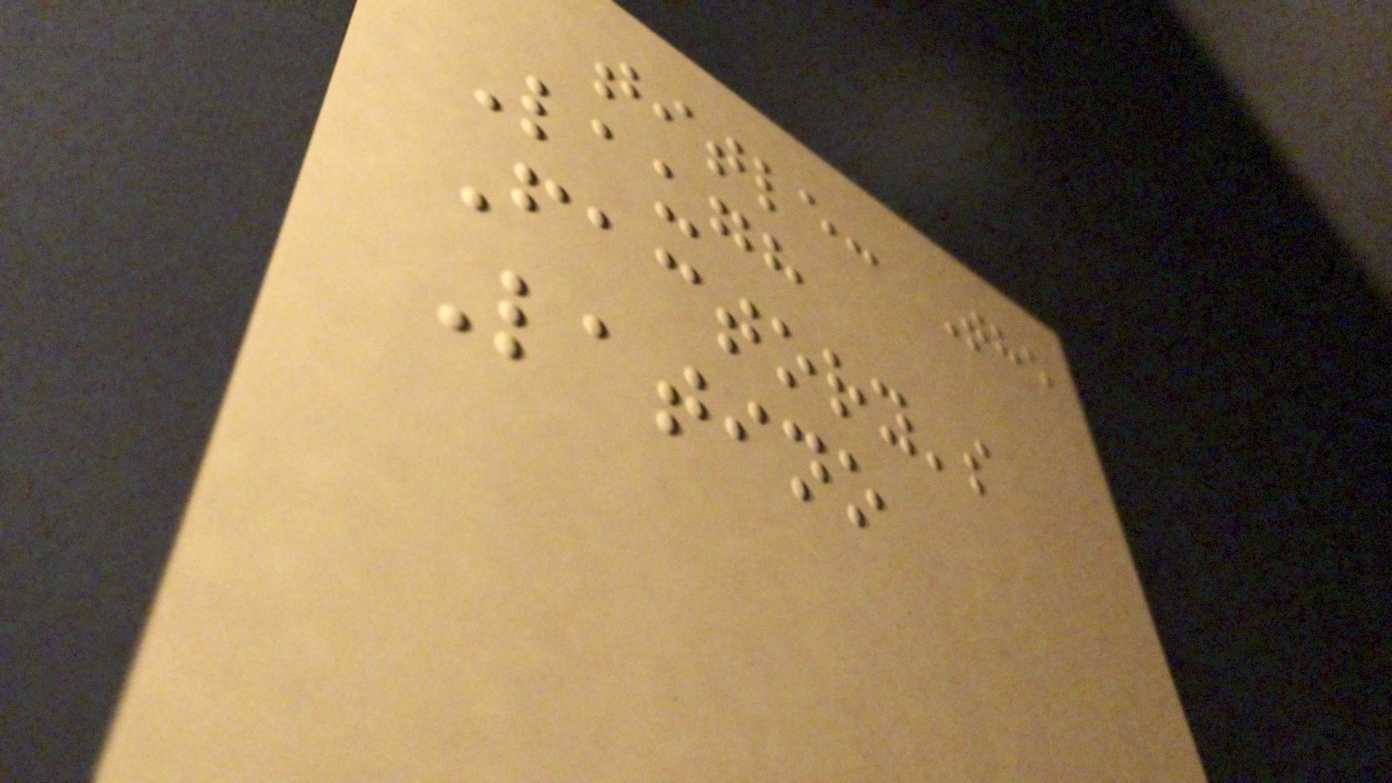title: The
Laugh
Factory's
Latino
